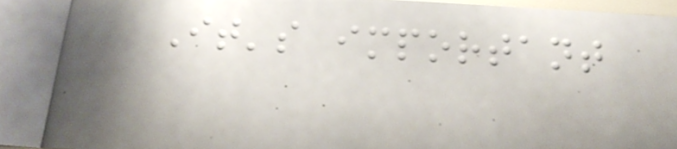It's important
